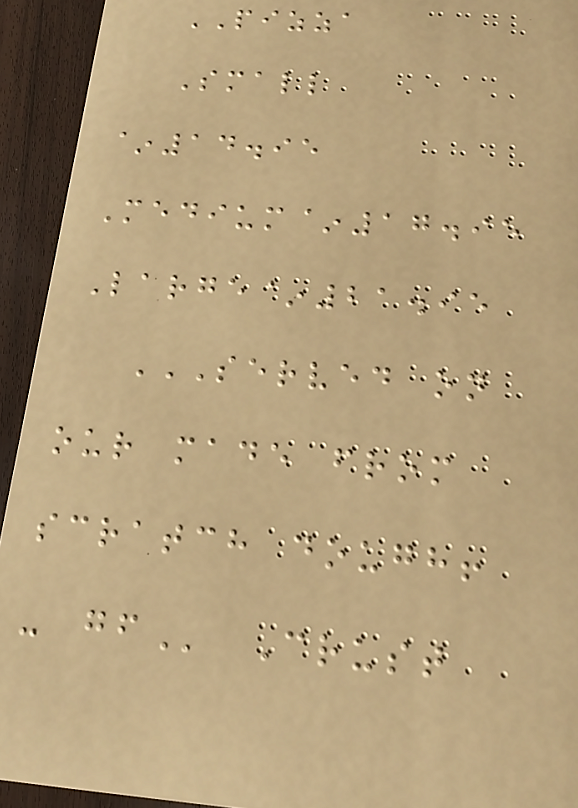PIZZA
Small
~14.95
Medium~17.95
Large~21.95
SERVED ON
OUR MADE FROM
SCRATCH DOUGH!
- GF Crust
